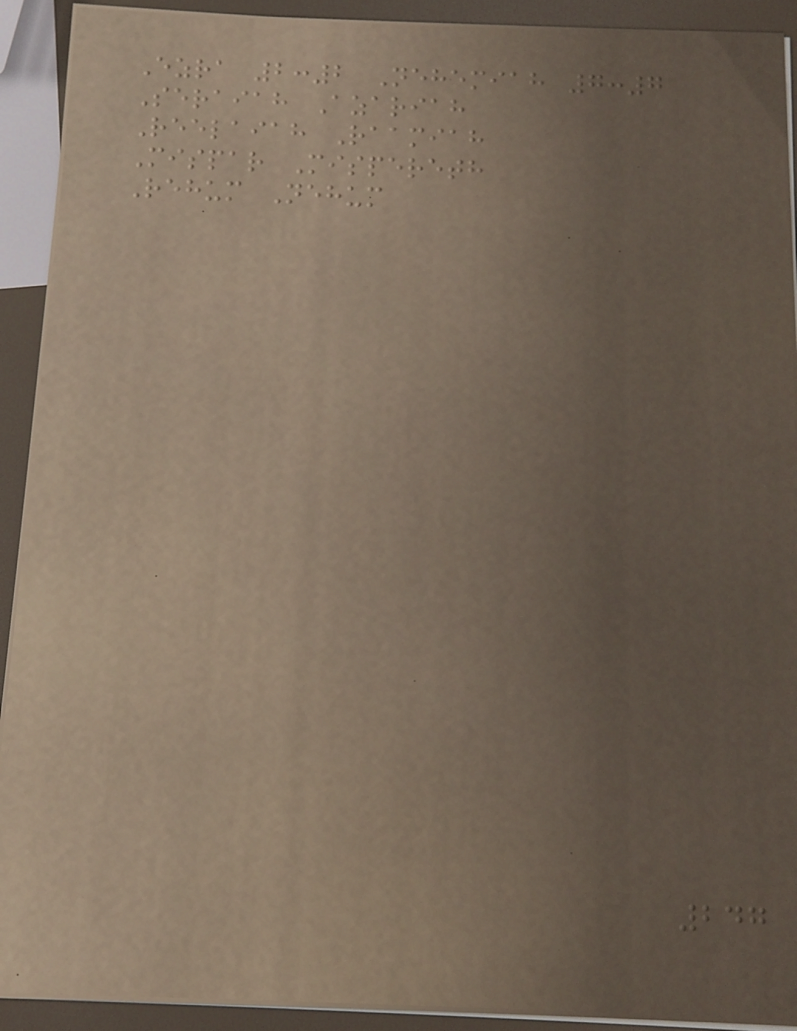Ezra 2:2 Nehemiah 7:7
Seraiah Azariah
Reelaiah Raamiah
Mispar Mispereth
Rehum Nehum
247
